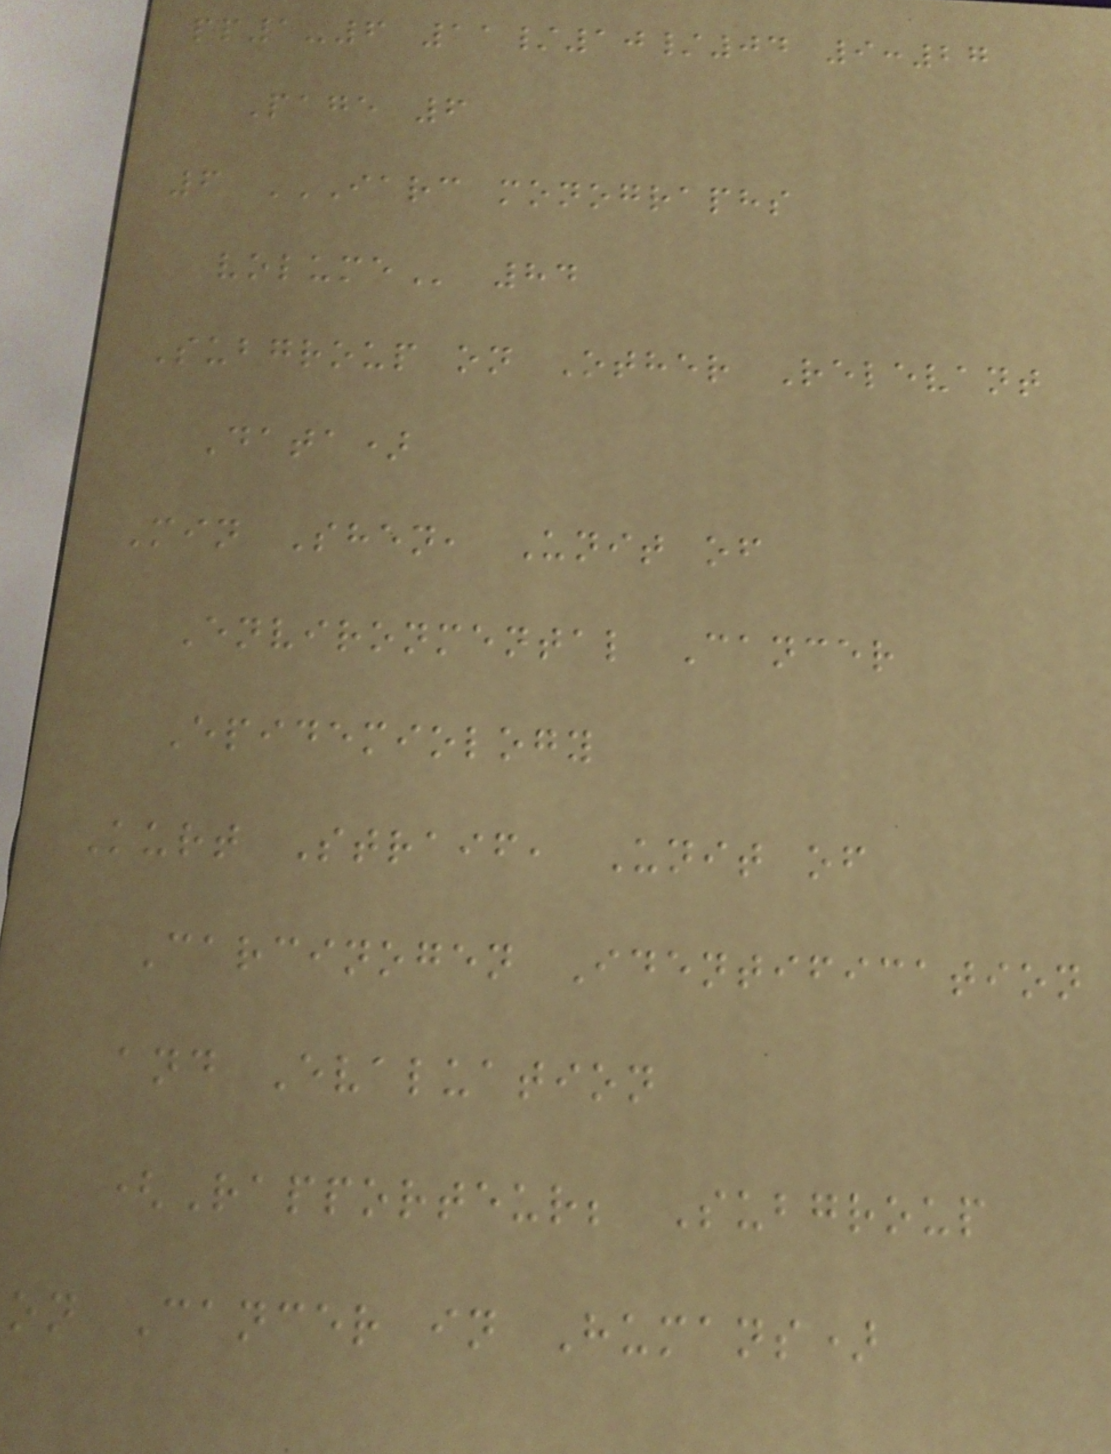pp1-6 11/10/04 9:27
Page 6
6 IARC MONOGRAPHS
VOLUME 84
Subgroup on Other Relevant
Data)
Min Shen, Unit of
Environmental Cancer
Epidemiology
Kurt Straif, Unit of
Carcinogen Identification
and Evaluation
(Rapporteur; Subgroup
on Cancer in Humans)
